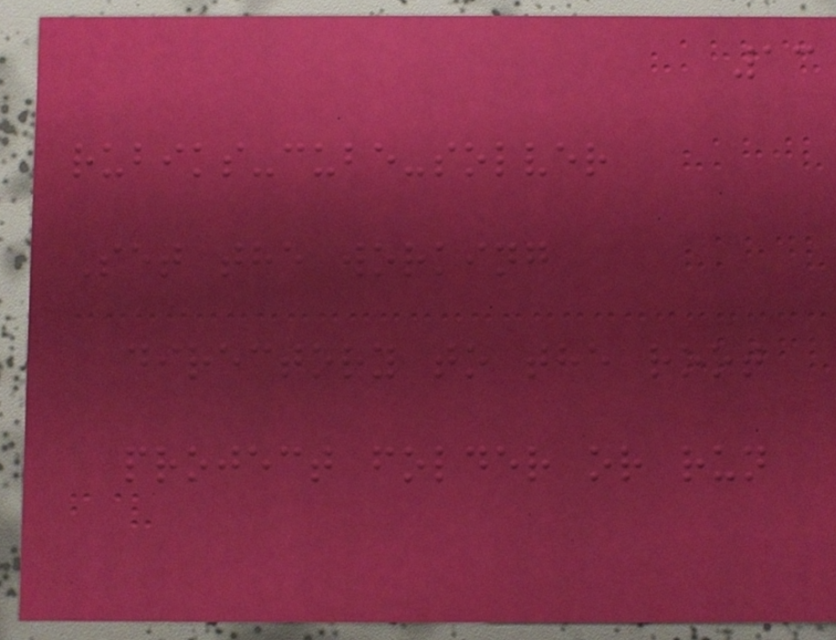13
rubiks-cube-solver
Set the working
directory to the root
project folder or run
